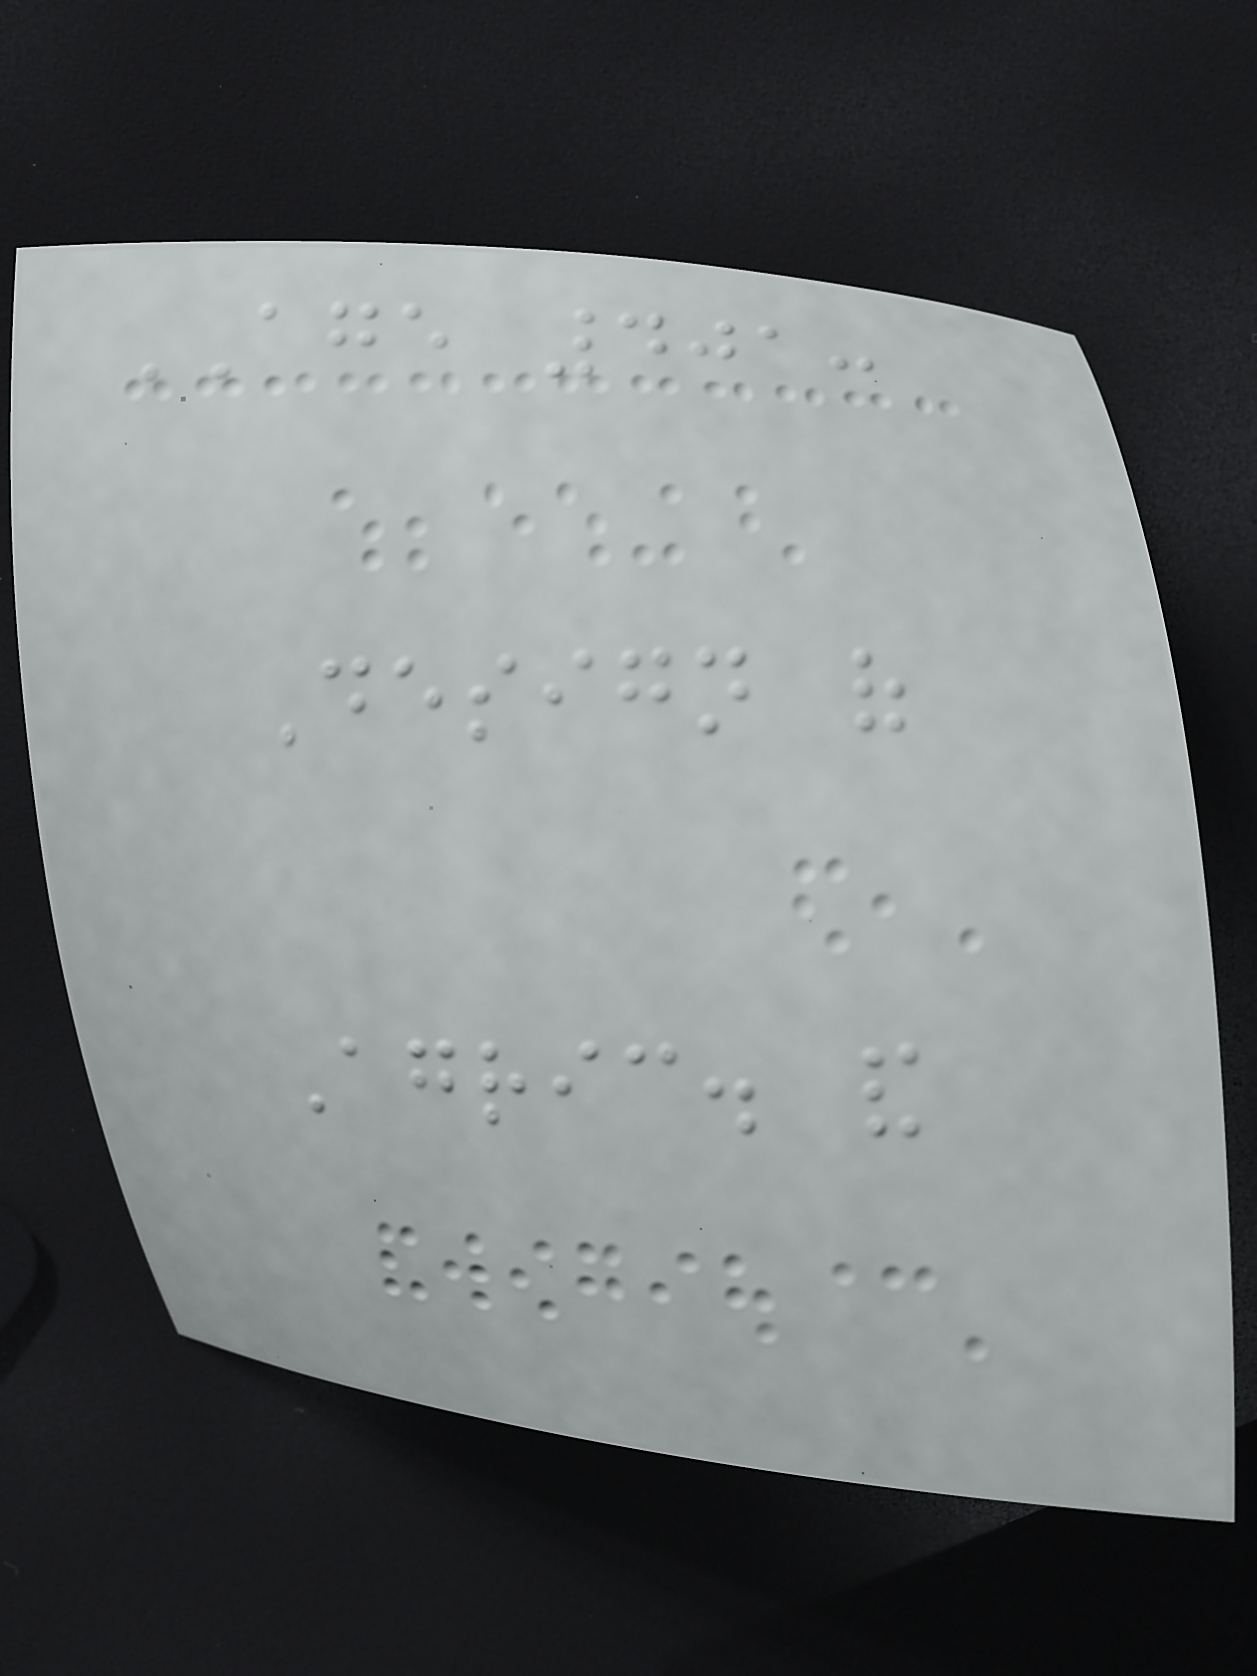AGE 401:
Design of
Agric. and
